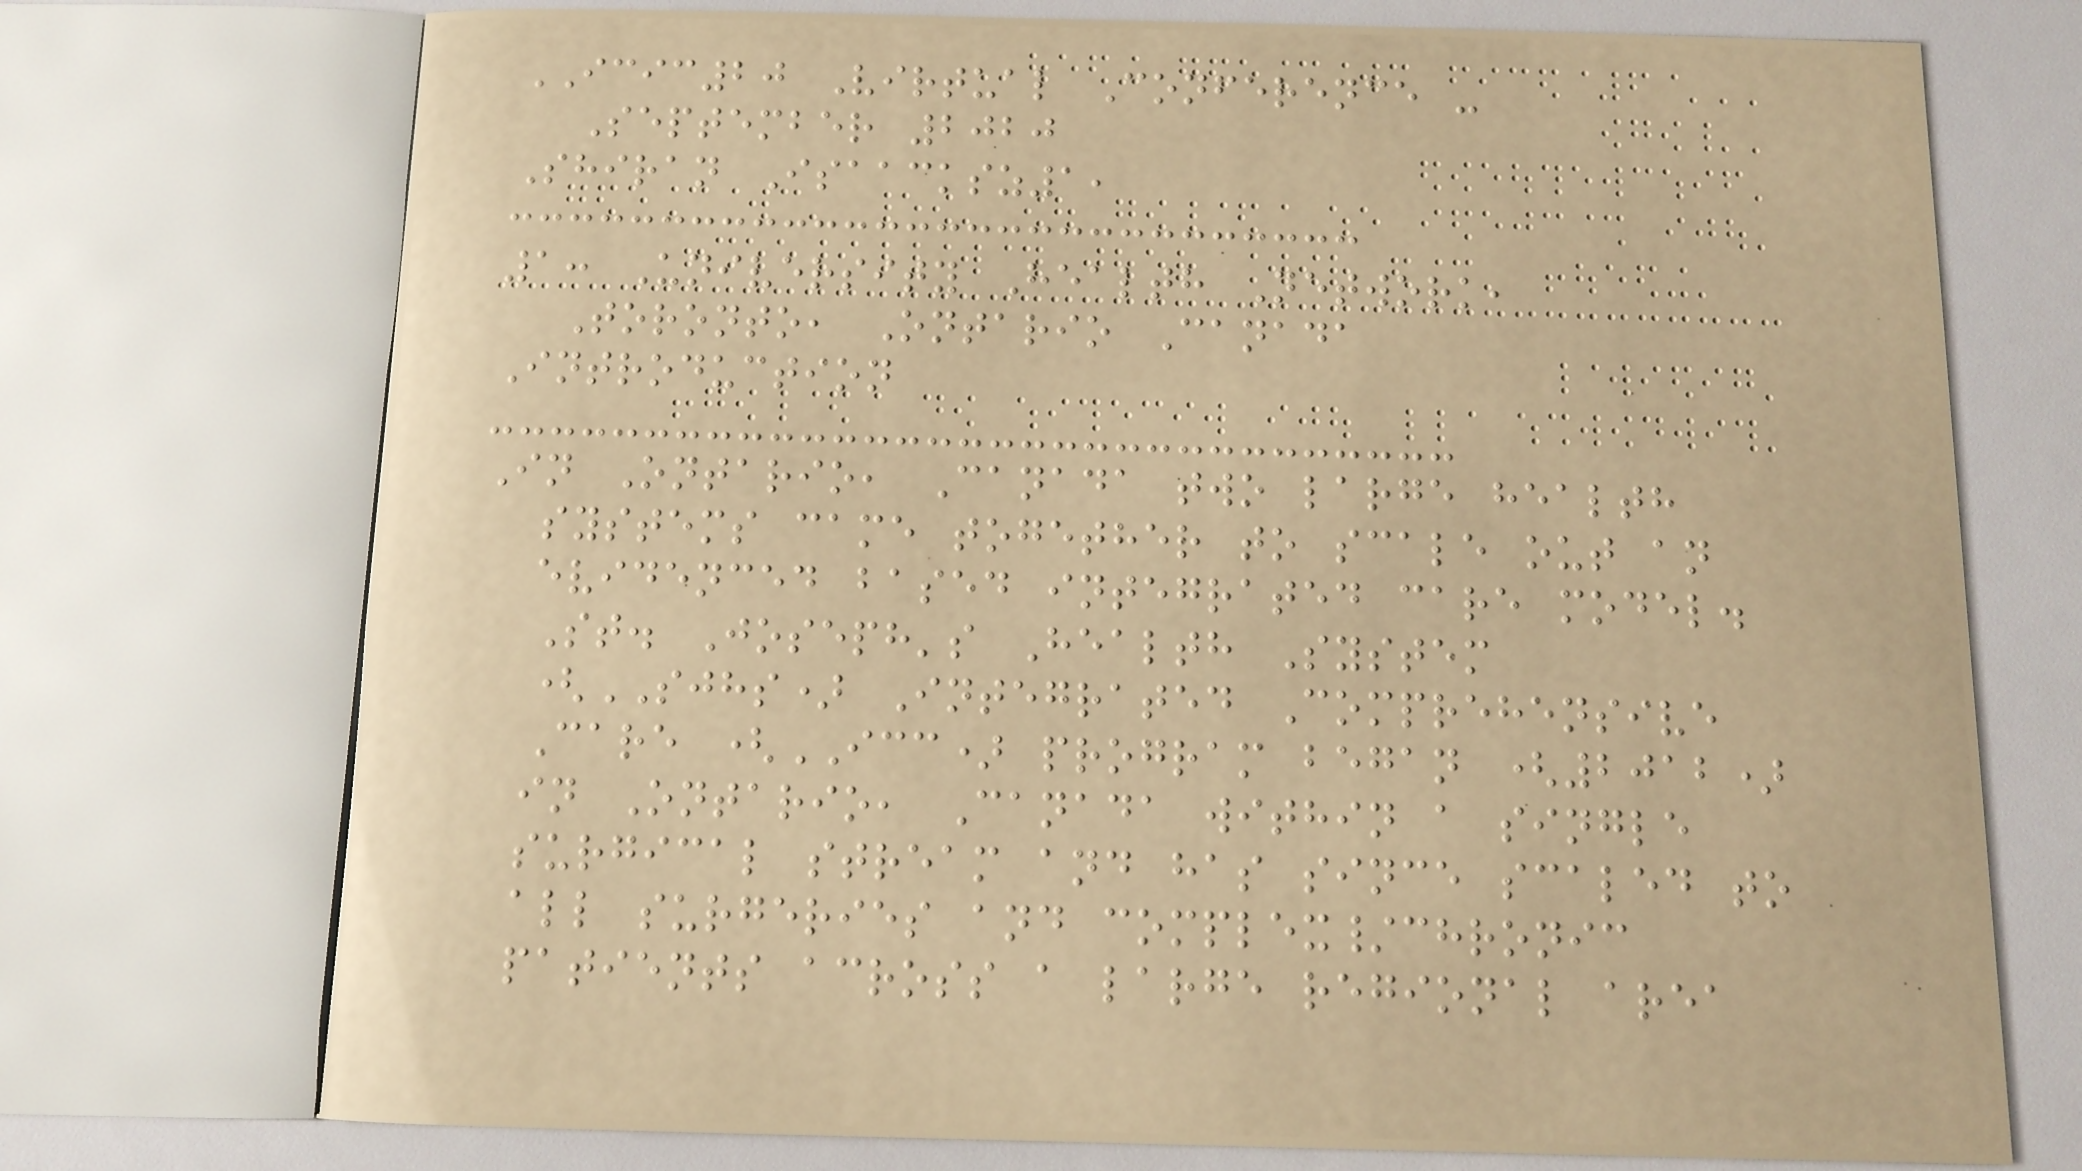ICIC20 Virtual Conference -
September 2020
Shiran Isaacksz1,
1: University Health Network,
Toronto, Ontario Canada
Introduction
In Ontario, Canada two large health
systems came together to scale out an
evidenced based integrated care model.
St. Joseph's Health System
(SJHS) Integrated Comprehensive
Care (ICC) program began (2012)
in Ontario, Canada within a single
surgical stream and has since scaled to
all surgeries and complex/chronic
patients across a large regional area
